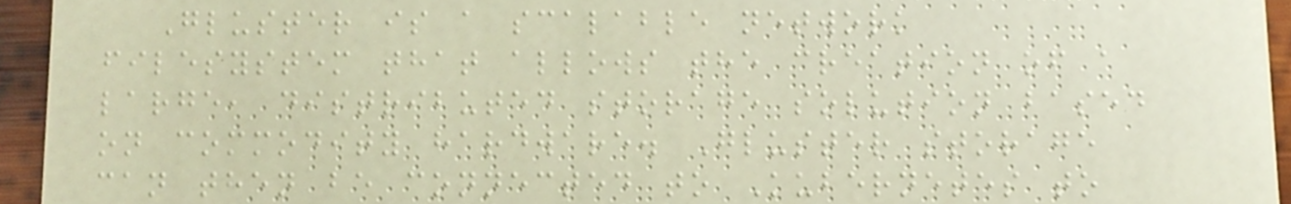Gluster is a scalable network
filesystem that allows the creation of a
large, distributed storage solution based
on commodity hardware. Gluster storage
can then be connected to Kubernetes to
